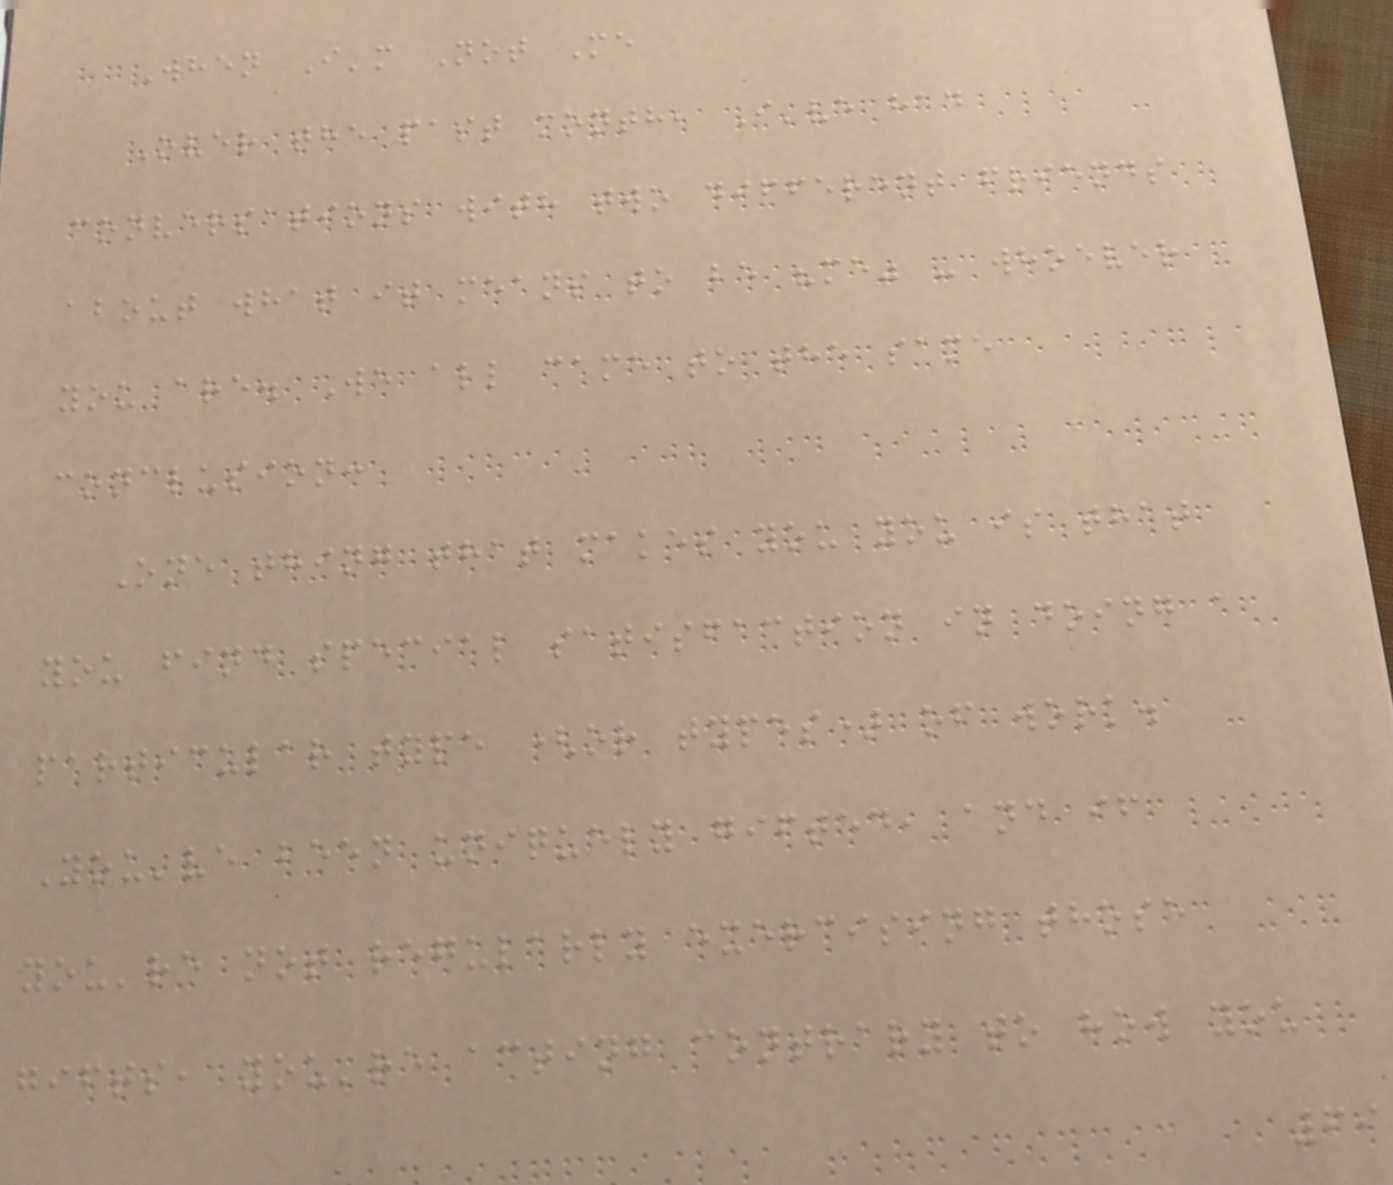When I'm Not Me
Over the past month, I've had
conversations with two different friends
about what it means to be "me" - whoever
you are. We all came to the same
conclusion:
One thing that makes you you is that
you find special satisfaction in doing a
particular type (or types) of work.
You've been uniquely gifted, and if
you're not regularly exercising those
gifts, you're acting contrary to how you
69
